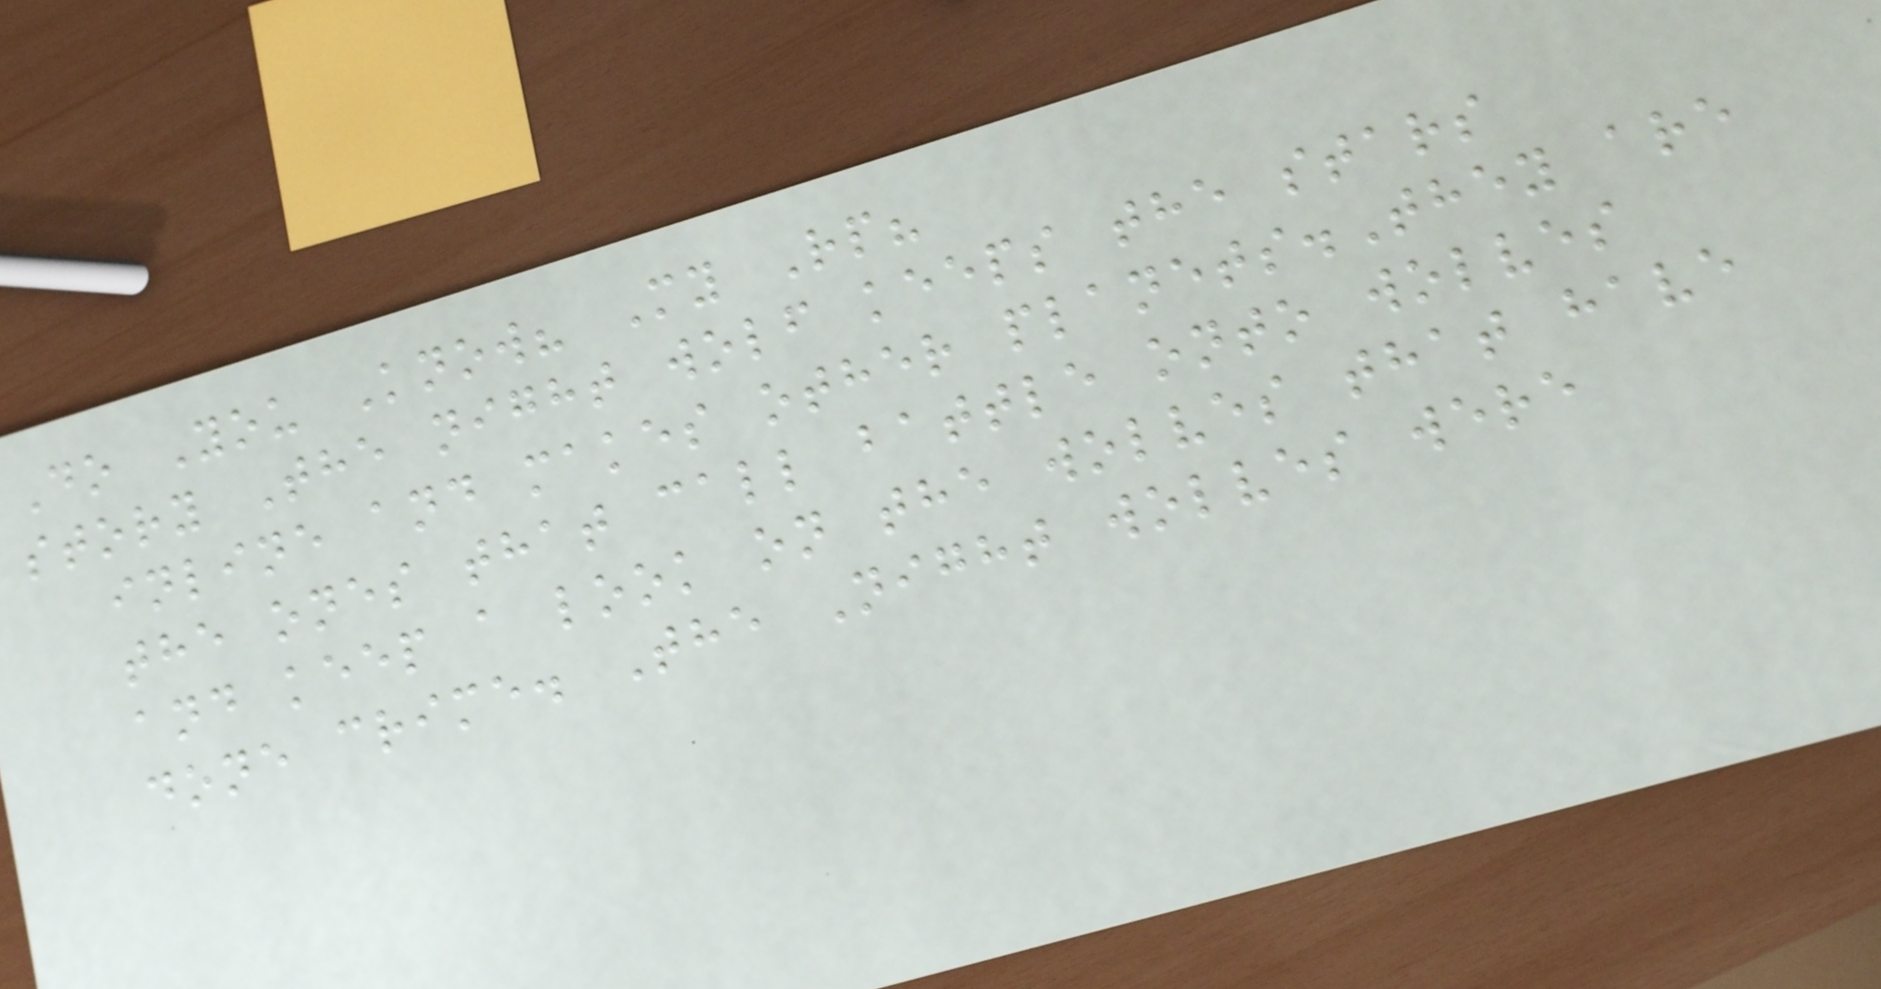Do You Know? My Rp?
story The night wolf keeps the stars
inline and makes other planets.They are
the ones that call battle onto wolves
and keep a look on the wolves that have
done crime. The Night wolves were
